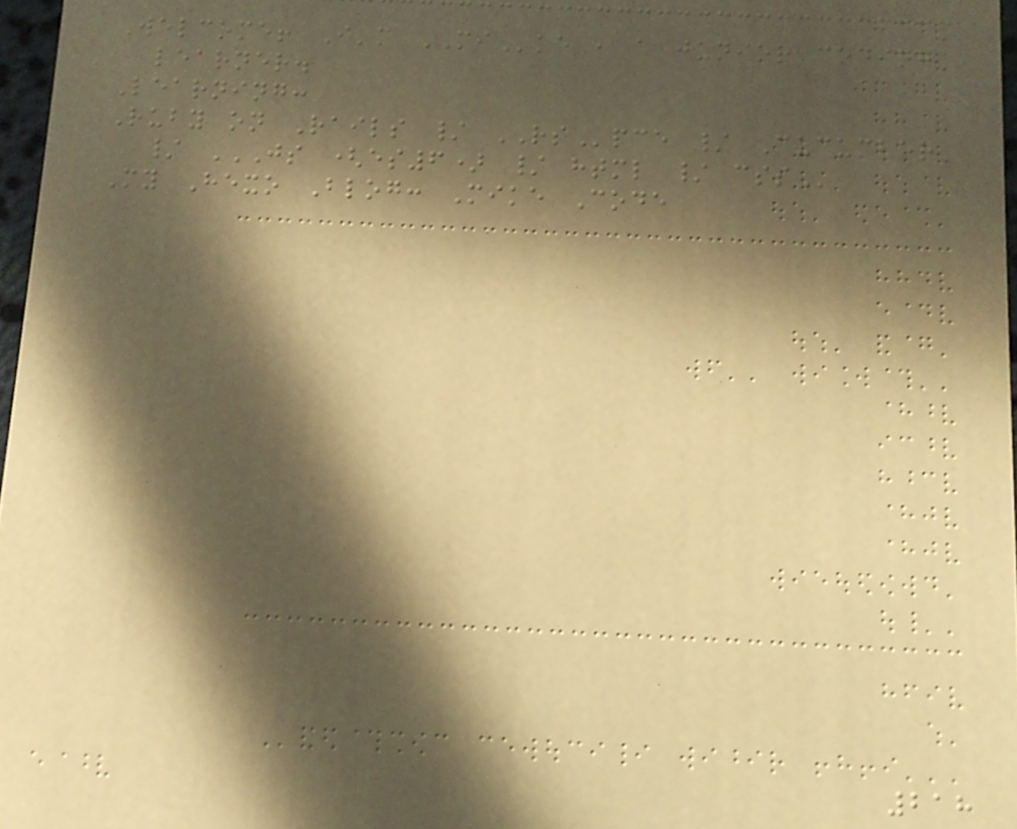Welcome! I'm MIke , a junior coding
learner.
Learning:
Ruby on Rails / RSpce / Cucumber
/ JS (ES6) / HTML / CSS
My Hexo Blog: Mike Code
218
